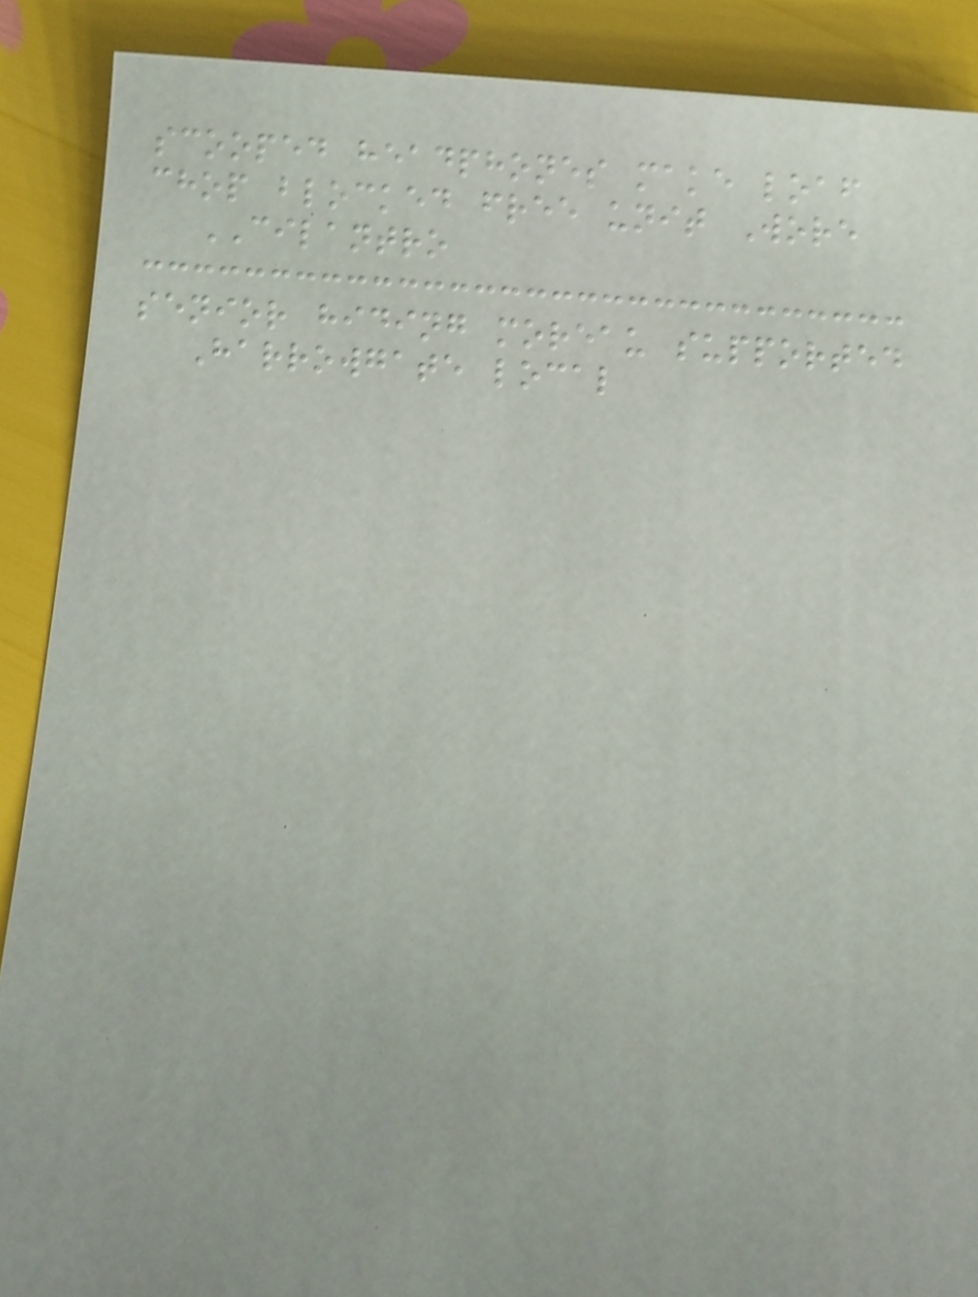scooped headphones make loaf
chop blocked free unit Wore
CILANTRO
senior hiding moreau supported
Harrowgate local
